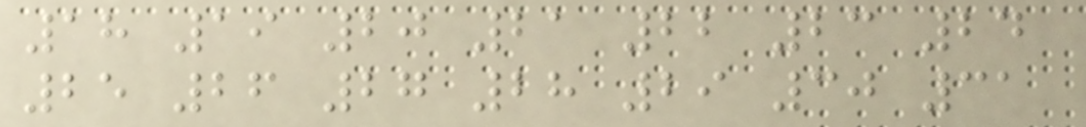18 19 20 21 22 23 24
25 26 27 28 29 30 31
